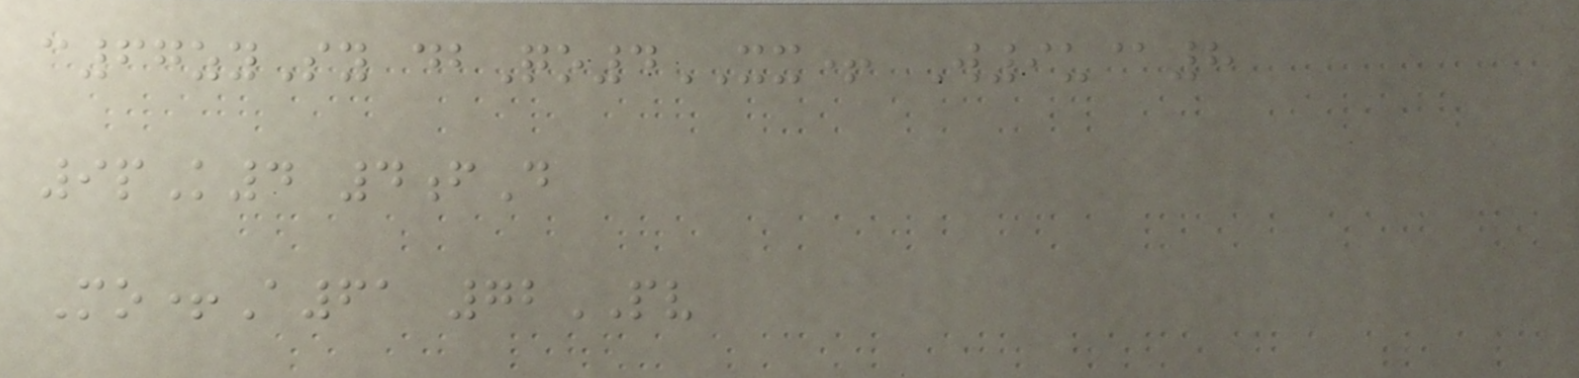c67zySy dbQo4XX+ W9u@8
9pK4 4fD
Mo+A61 72PV
